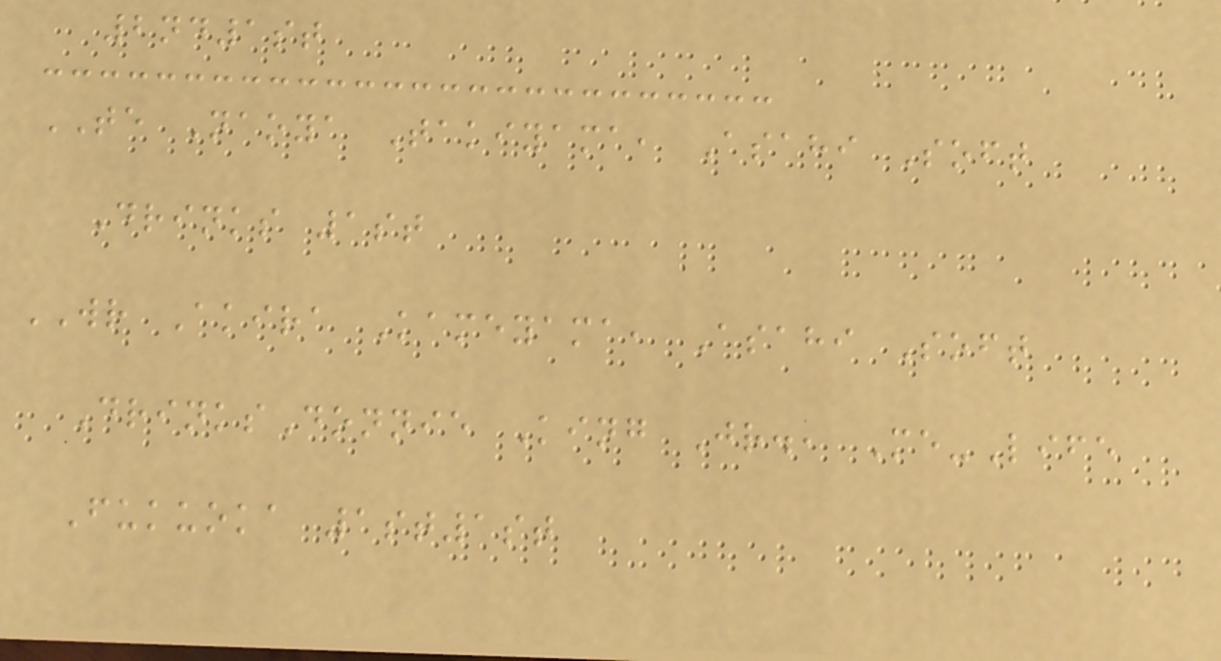2nd1st
TE Naoya Takiyama, Asahi Soft
Drinks 1st
WR Akira Kameyama, Asahi Soft
DrinksDonnie King Jr., Me-Life
Fukuoka 1st1st
